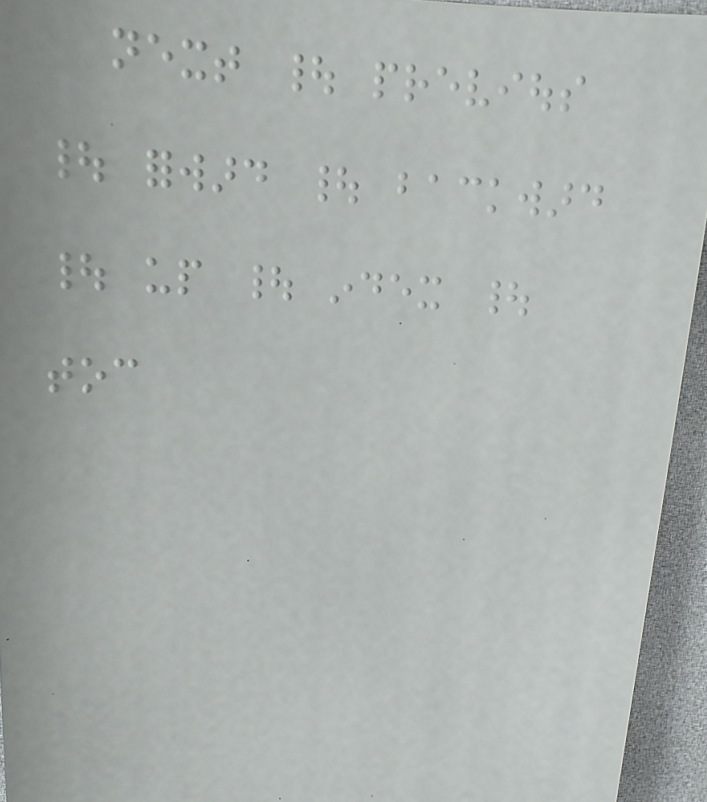next | previous
| forward | backward
| up | index |
toc
